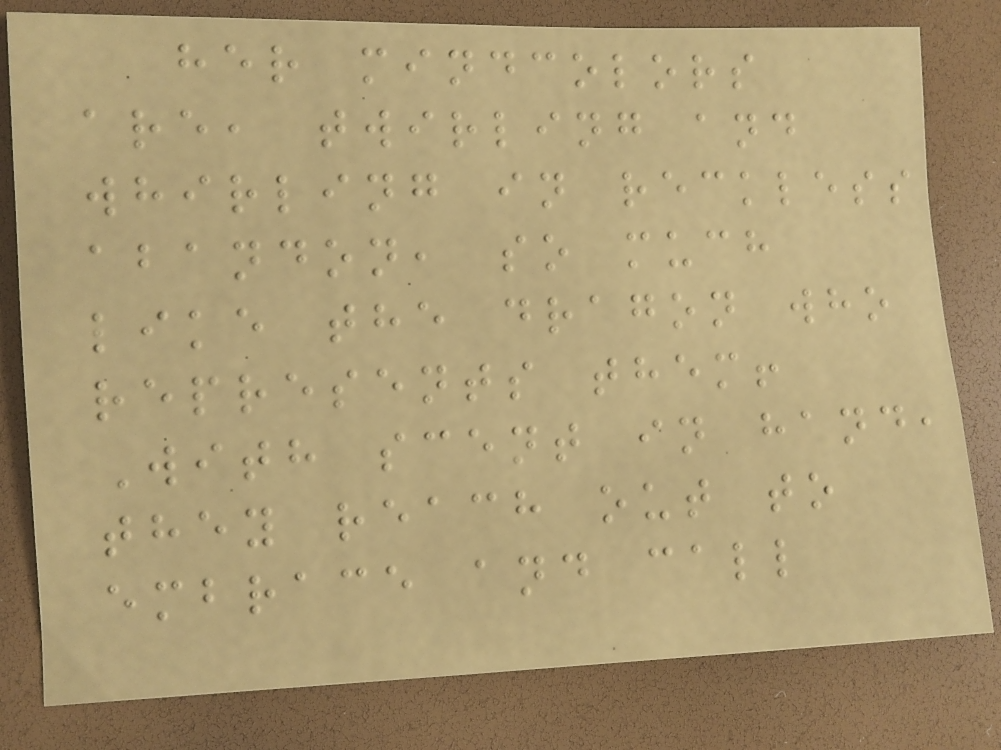her mindcolors
are, twirling and
whirling in reckless
abandon, so much
like the dragon who
represents them!
With scent in hand,
they reach out to
embrace and call
